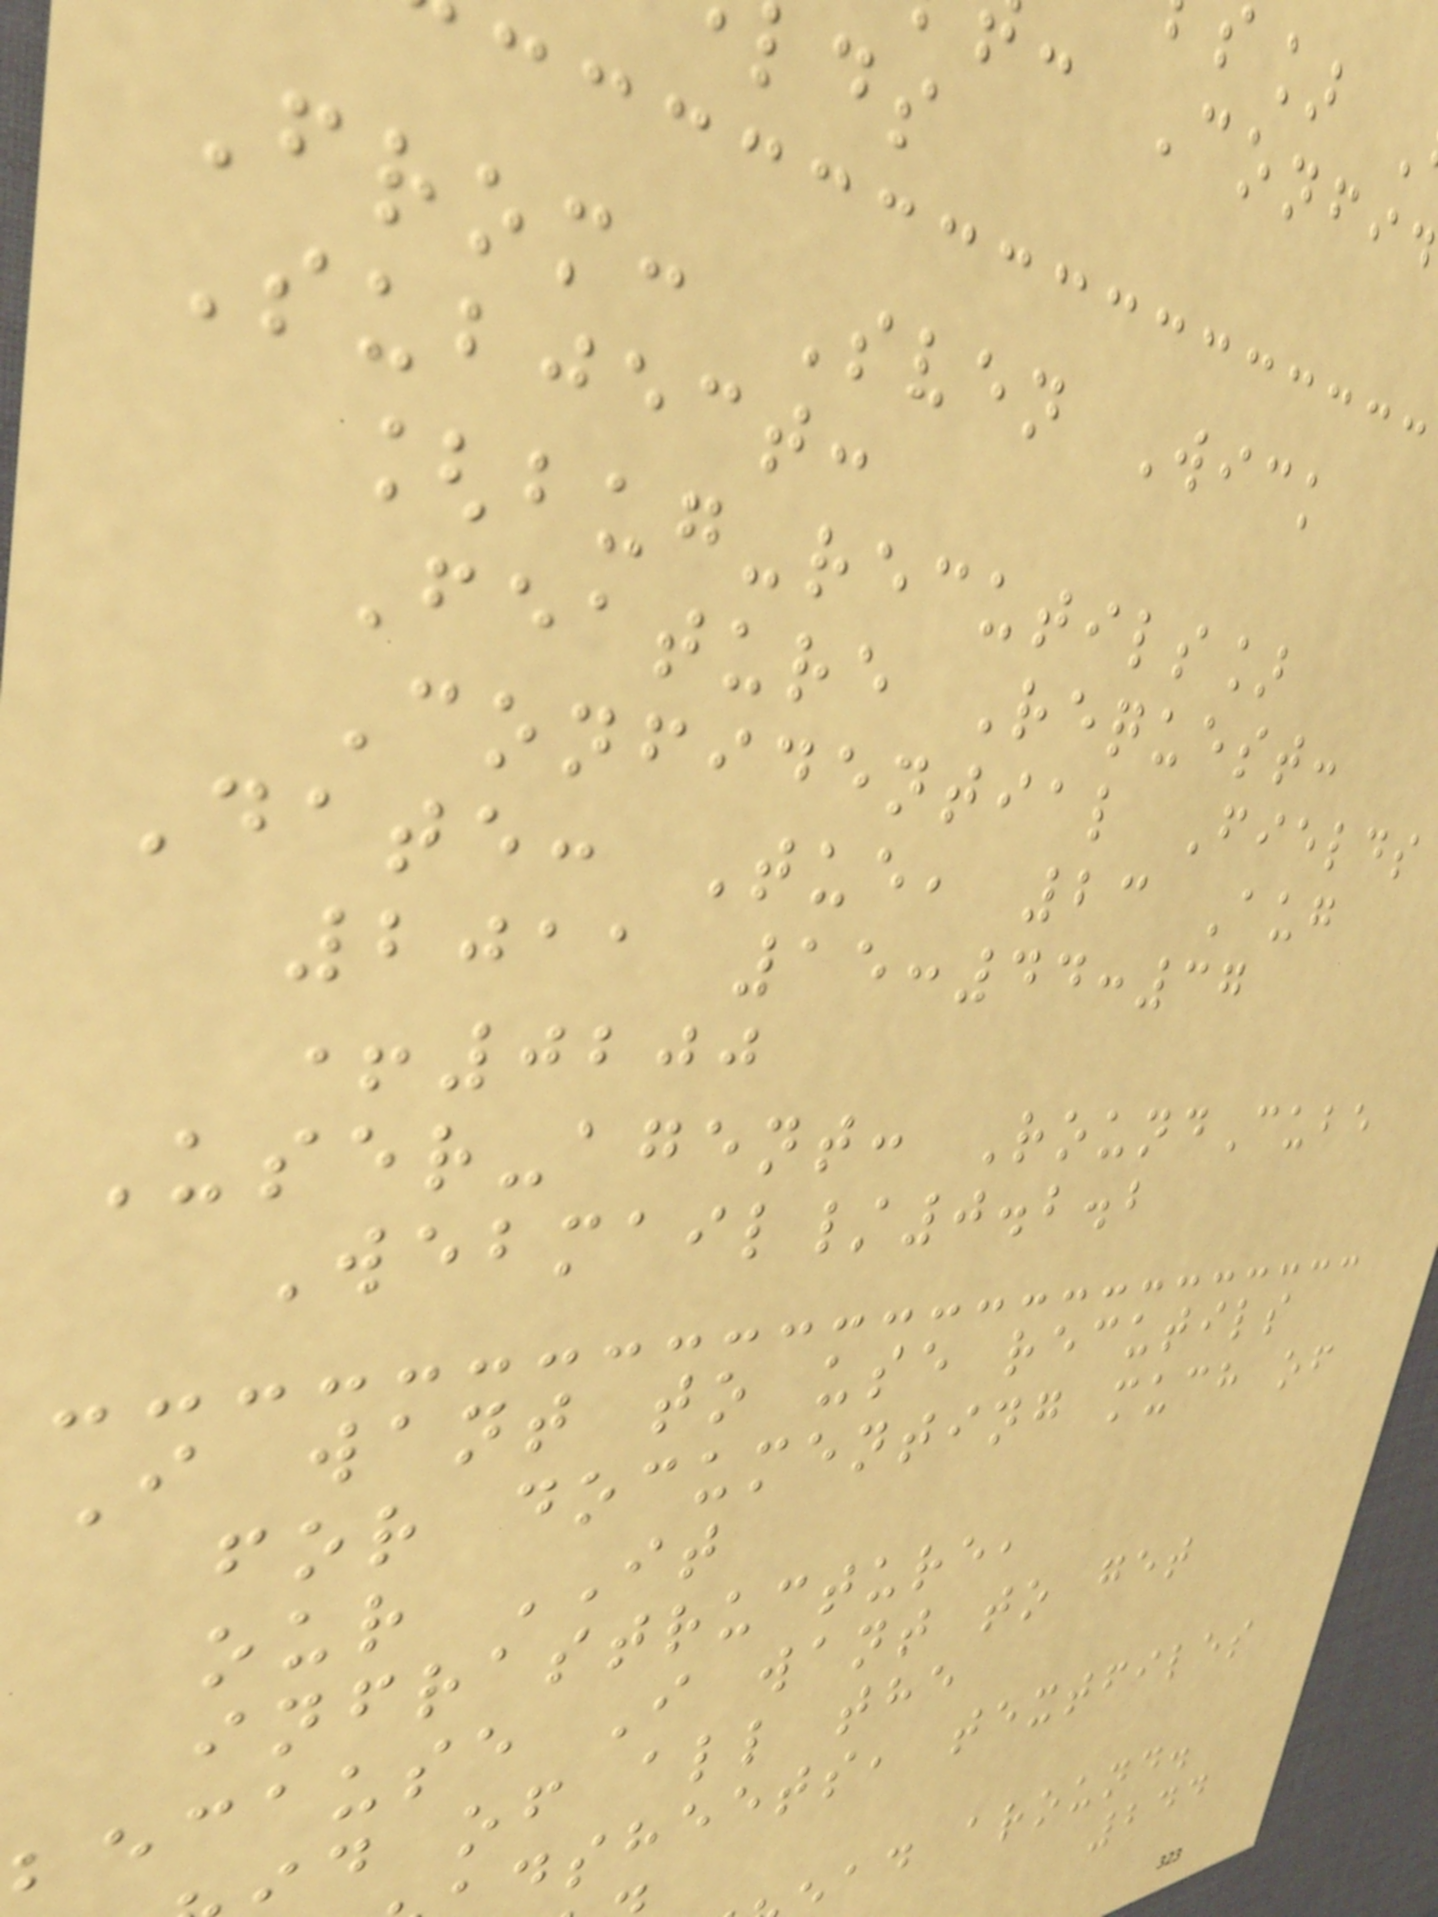: Confid
From: Sven Wick
Subject:
[bug-recutils]
Feature Request:
Confidential Fields
Date: Tue, 23 Aug
2011 15:44:37
+0200
User-agent: RoundCube
Webmail/0.2.2
I want to use recutils
for documenting much of
our IT
infrastructure,
ecause I want to get
d of all the
dsheets, textfiles
ad around.
244
